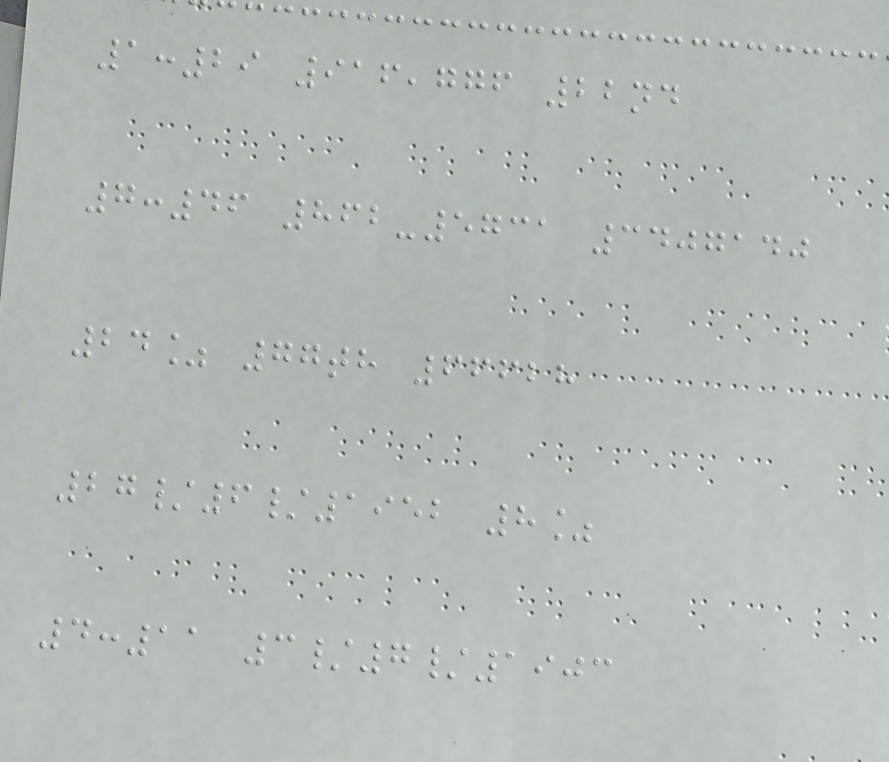1:29 916,776 22nd
7:46 862-5731 3407140
24% 77th 66628
27/6/1952 8%
4:11 3/7/1903
